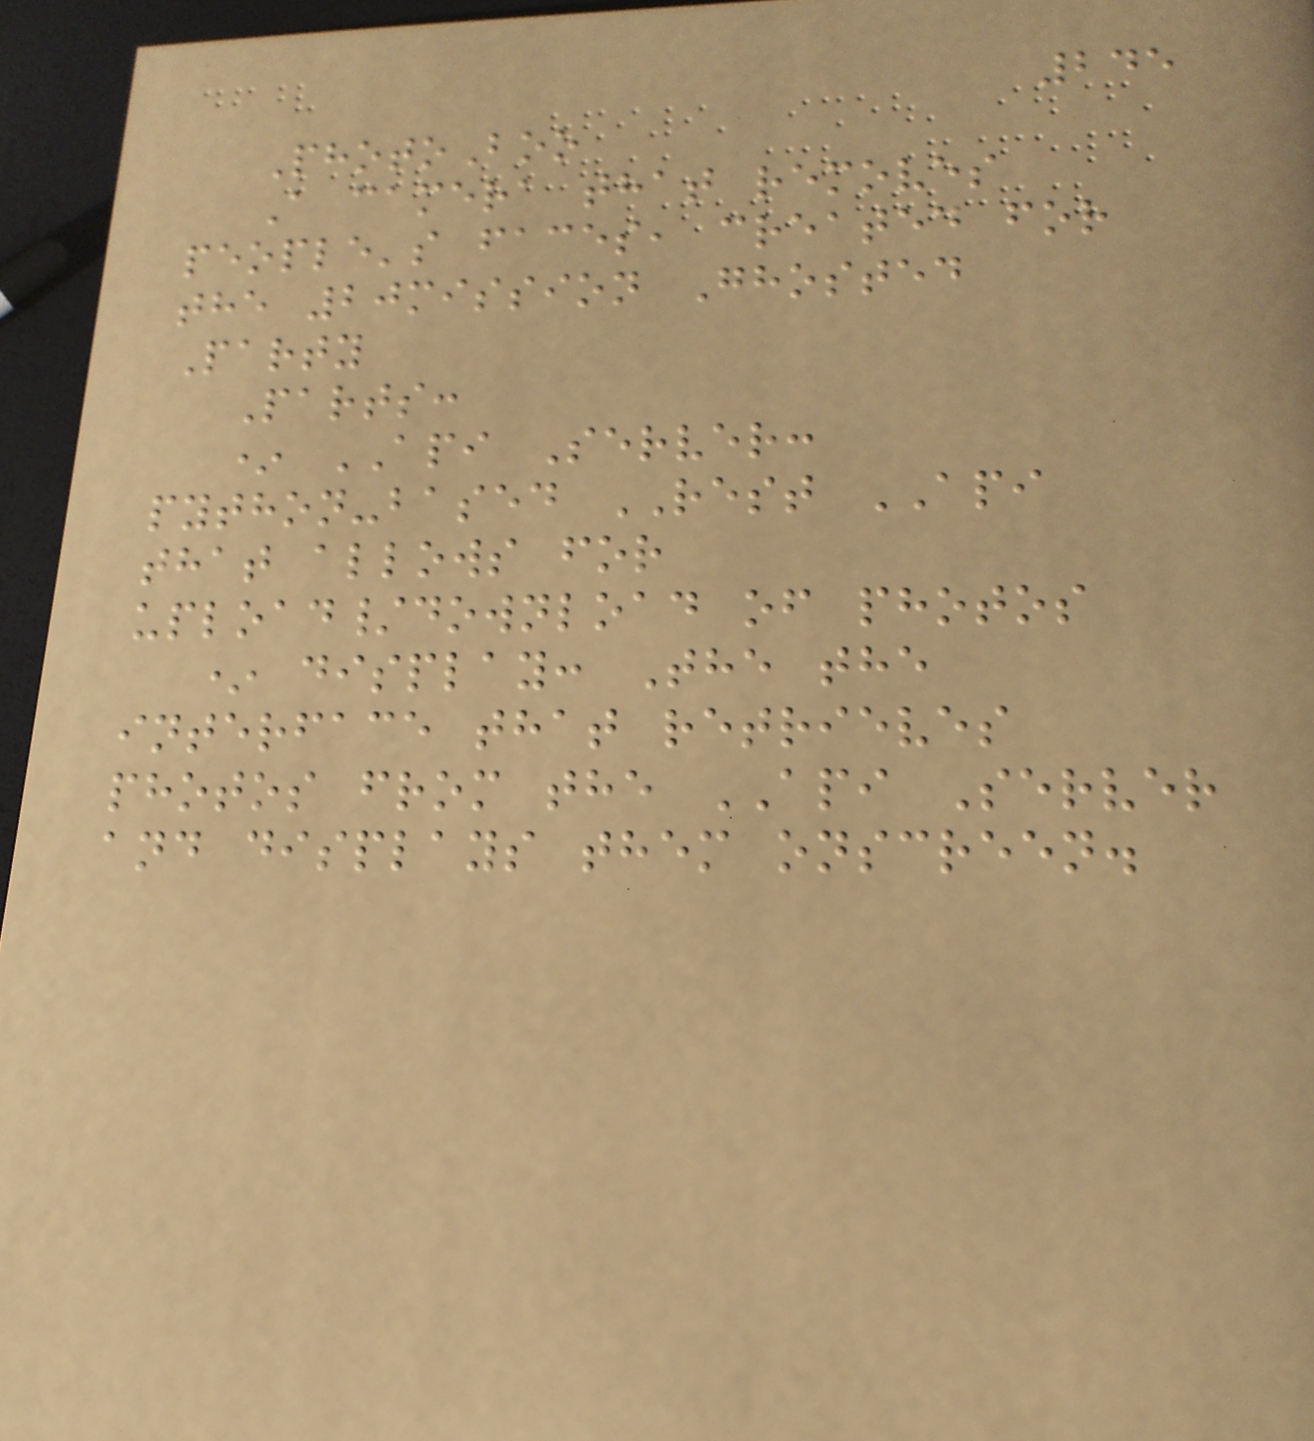245
PhotoBoo
A camera that removes
people's faces, created for
the 20mission Ghosted
Party
Parts:
* API Server:
python-based REST API
that allows for
upload/download of photos
* display: The the
interface that retrieves
photos from the API Server
and displays them onscreen.
